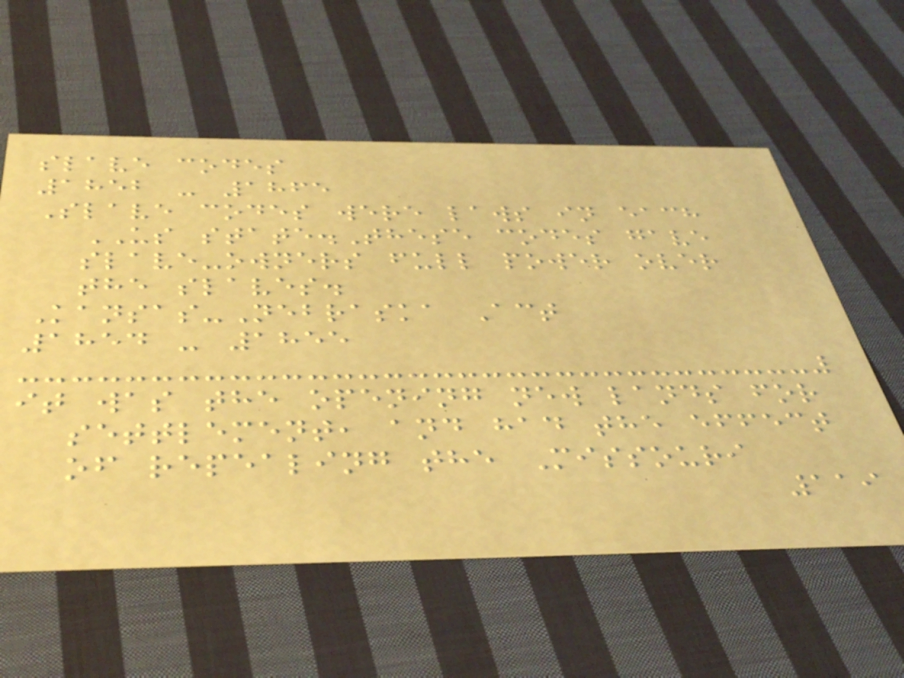slave codes
1852 - 1865
Slave codes were laws in each
US state.These codes gave
slave-owners full power over
the slaves.
Kansas-Nebraska Act
1854 - 1855
it was the opening new lands for
settlement, and had the effect
of repealing the Missouri
119
